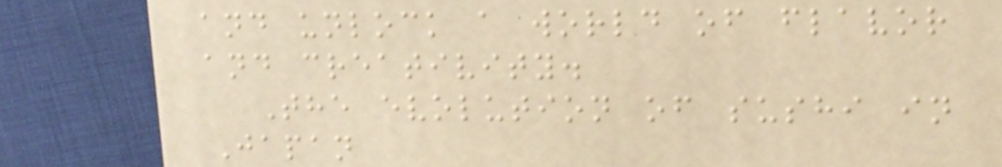and unlock a world of flavor
and creativity.
The evolution of sushi in
Japan
